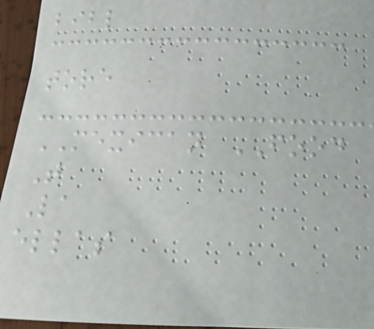bibl
tore
MEXICAN FOOD
T
La
ellas
